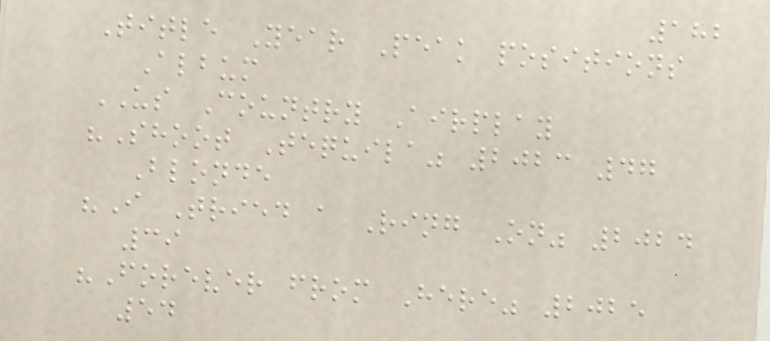182
Title Year Peak positions
Album
US Country Airplay
"Shoot Tequila" 2023 47
Blonde
"I Tried a Ring On" 2024
39
"Forever from Here" 2025
54
